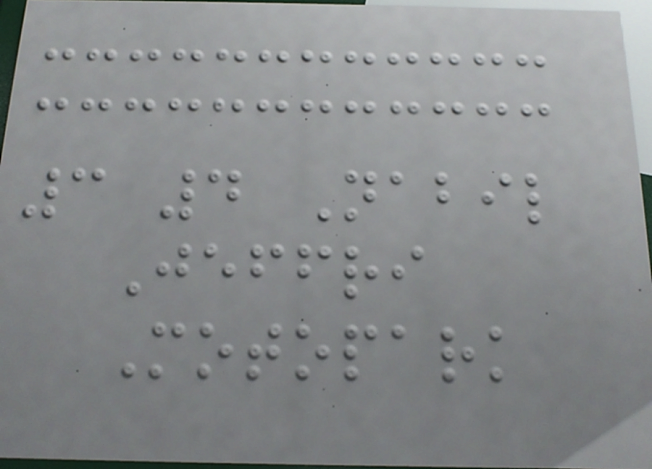3 4 Nabil
Jeffri
Motopark
